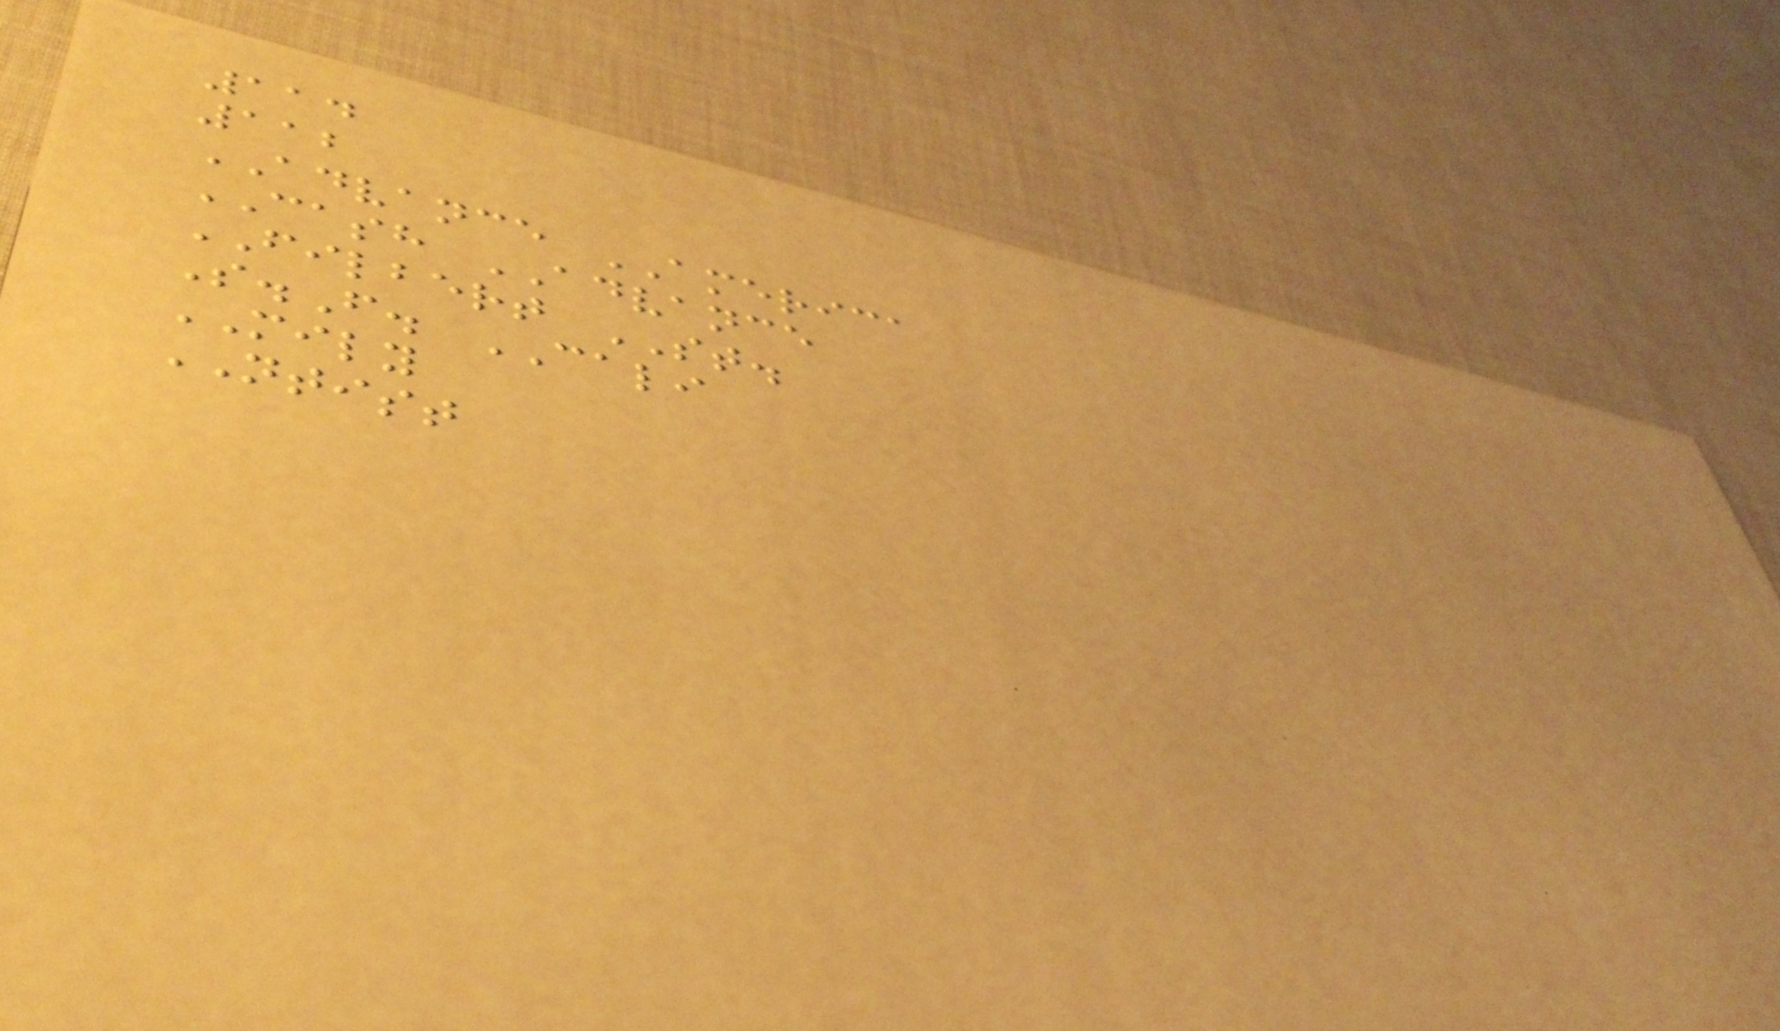114
112
ADVANCE AMERICA
CASH ADVANCE
FILBERT ST.
S.F. CALI
MILY
NTIST
